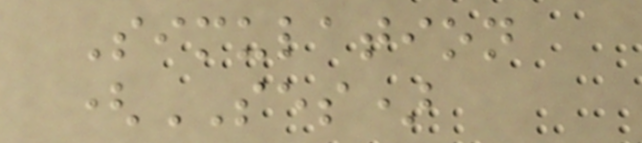Simulation
(SES)
